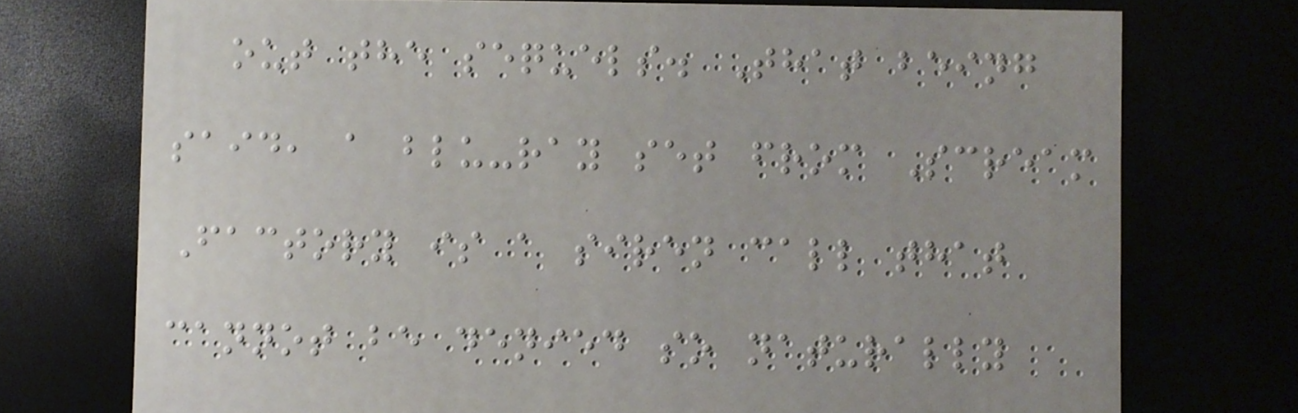out the sequels. That being
said, a blu-ray set from Scream
Factory is a siren call that
cannot be denied so naturally
